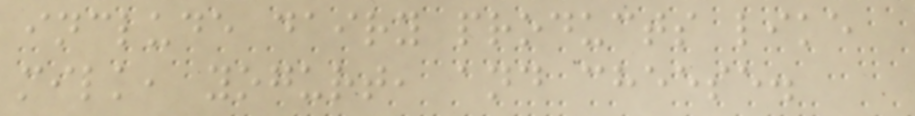include dairy products like
milk, yogurt, and cheese.
